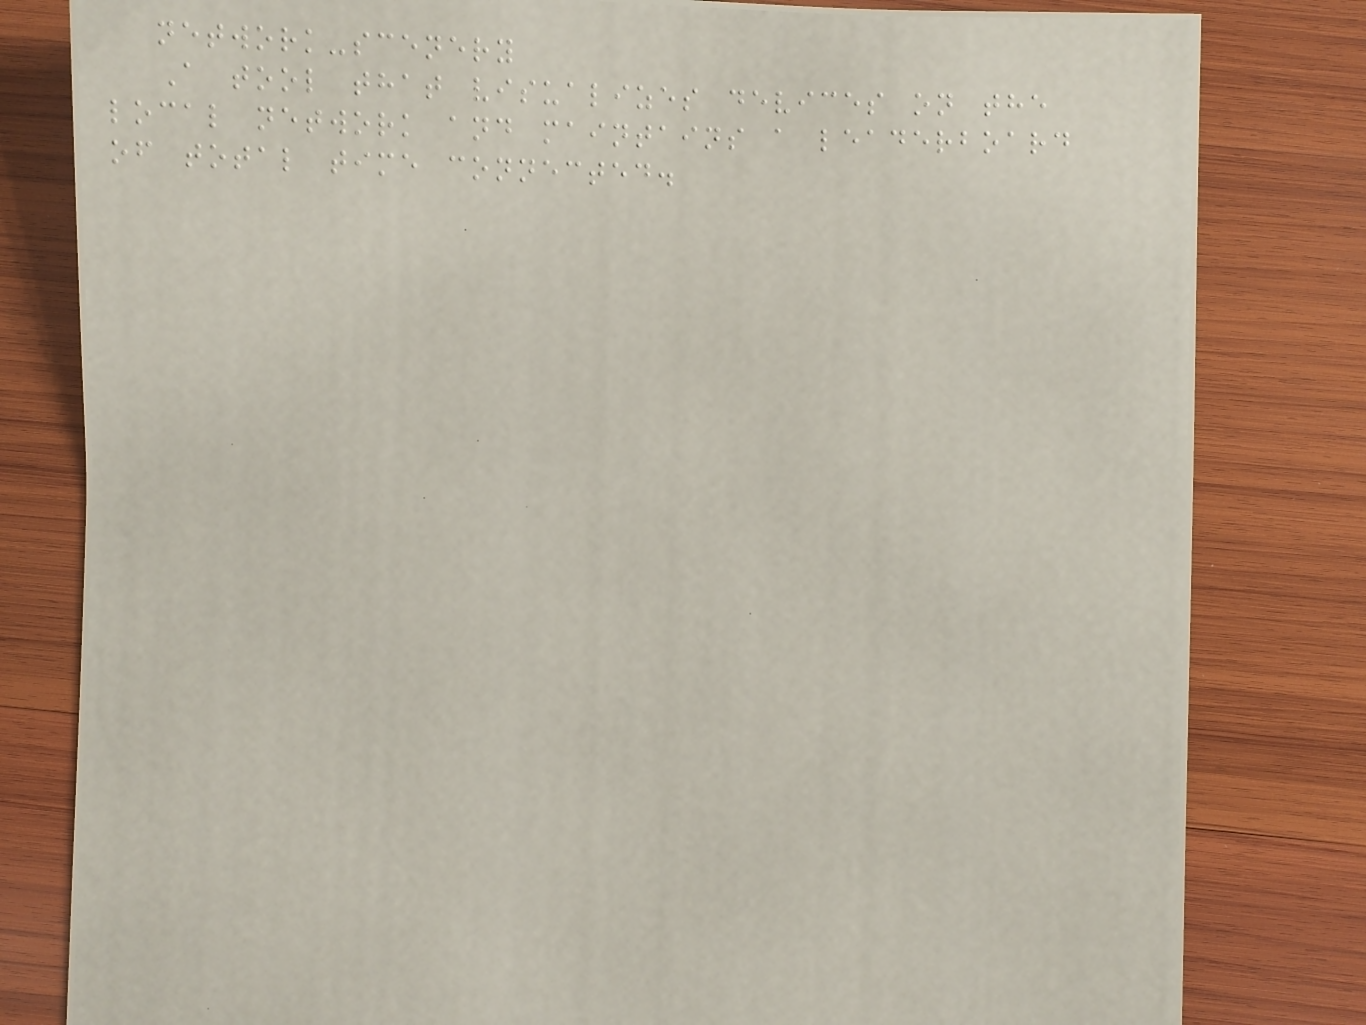network-scenery
A tool that visualizes devices on the
local network and maintains a leaderboard
of total time connected.
